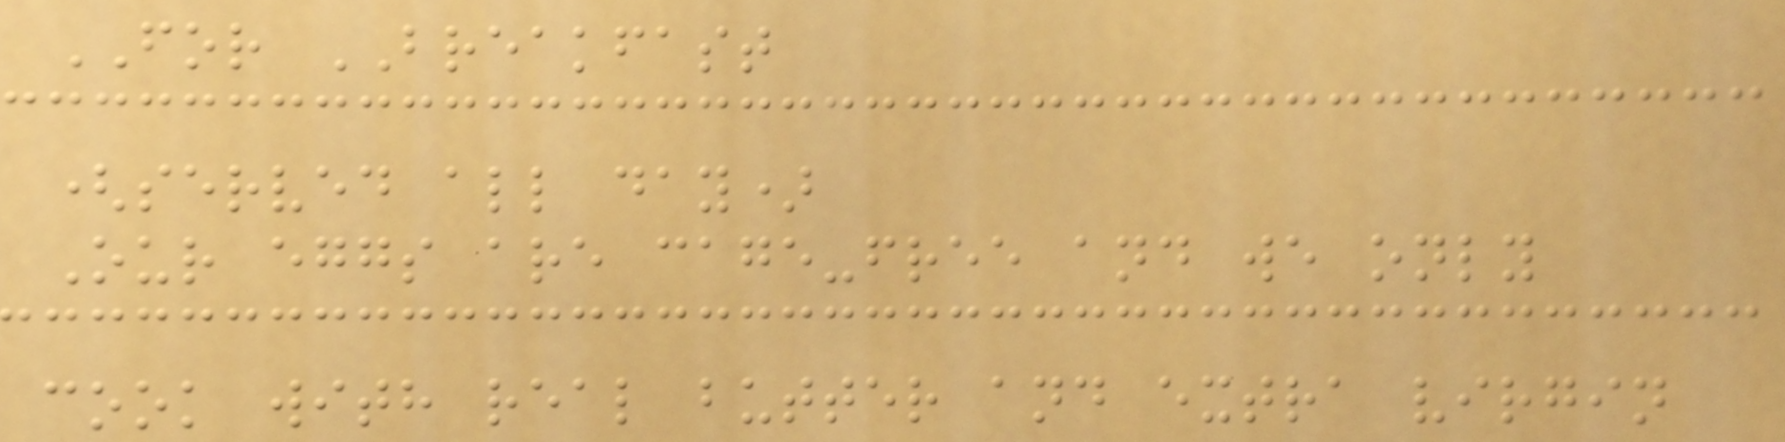FOR BREAKFAST
(served all day)
Our eggs are cage-free and we only
cook with real butter and extra virgin
